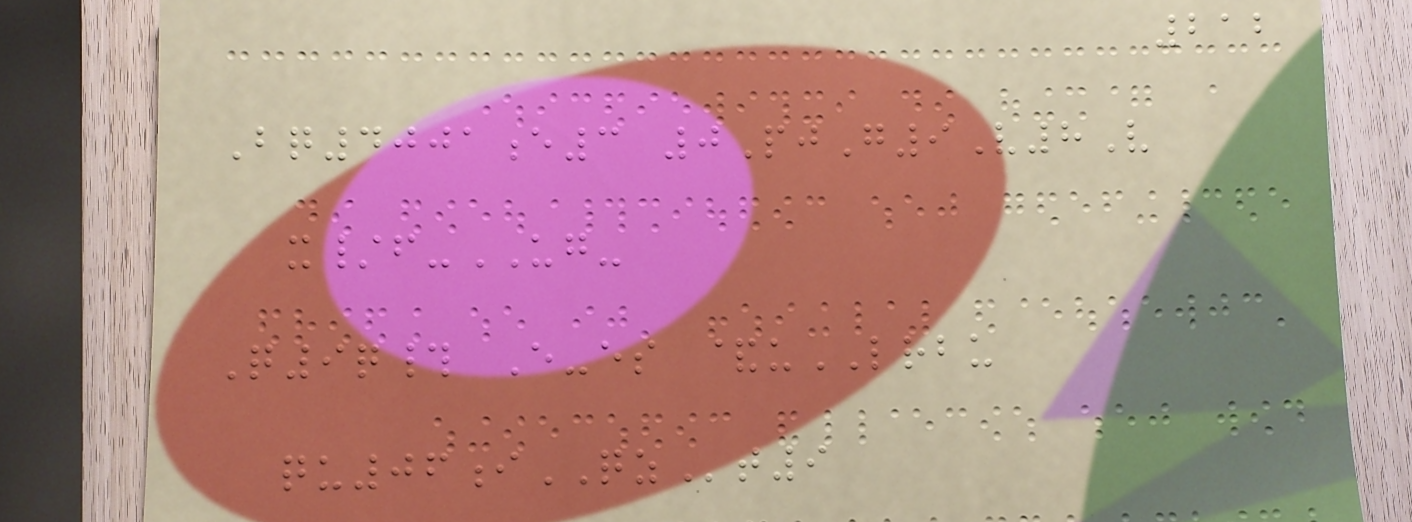212
Bq4001e3 0PjG9V8V
x/f-UG-
Q9q# E-es &uLRBU
qu06iQZt9
